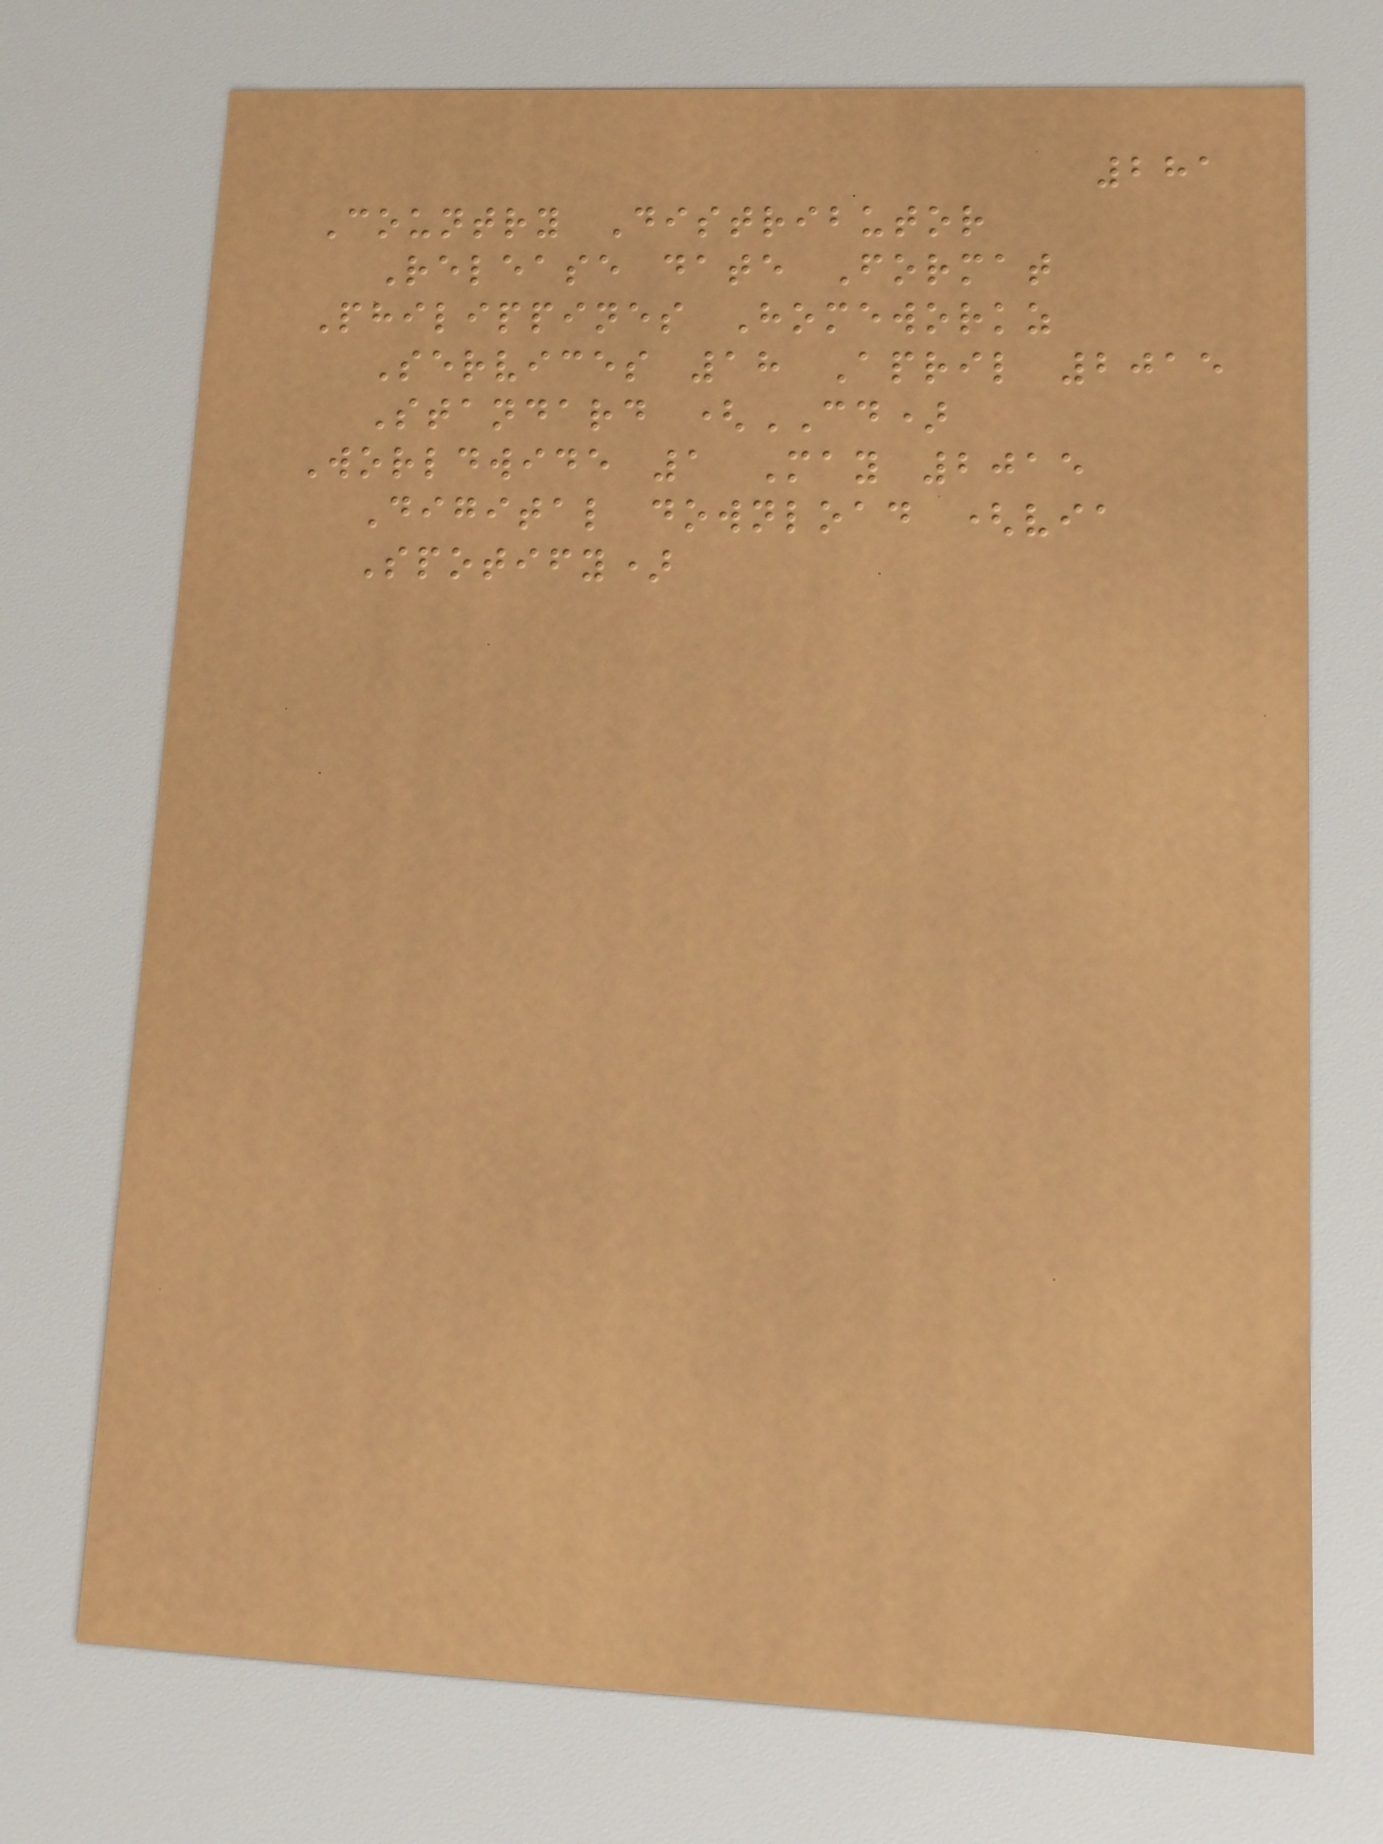281
Country Distributor
Release date Format
Philippines Homeworkz
Services 18 April 2015
Standard (CD)
Worldwide 1 May 2015
Digital download (via
Spotify)
